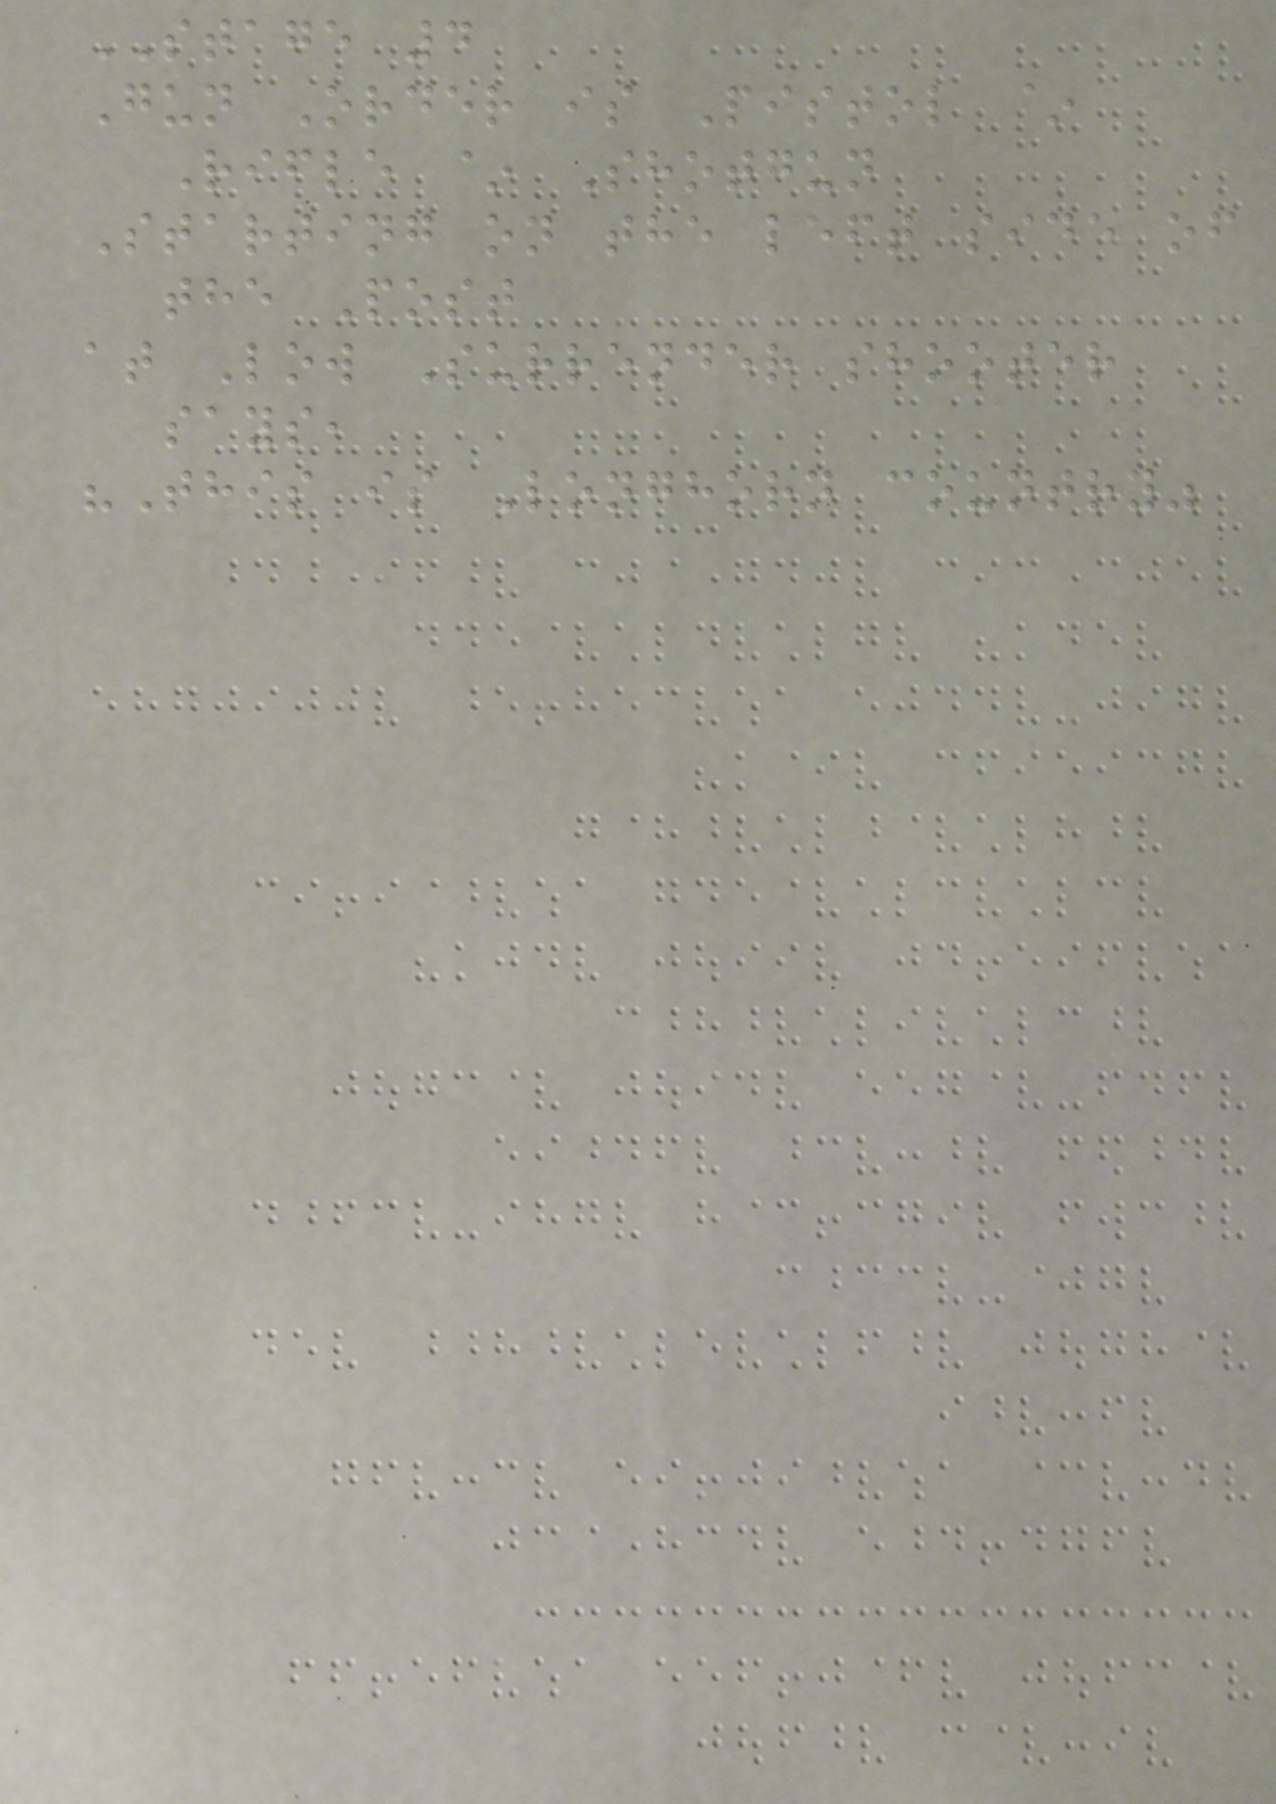STAGE 4
Gun Order is Pistol ~
Rifle ~ Shotgun
Starting on the left side of
the Post
at Low Surrender shooter
says,
"This is Longhorn country"
